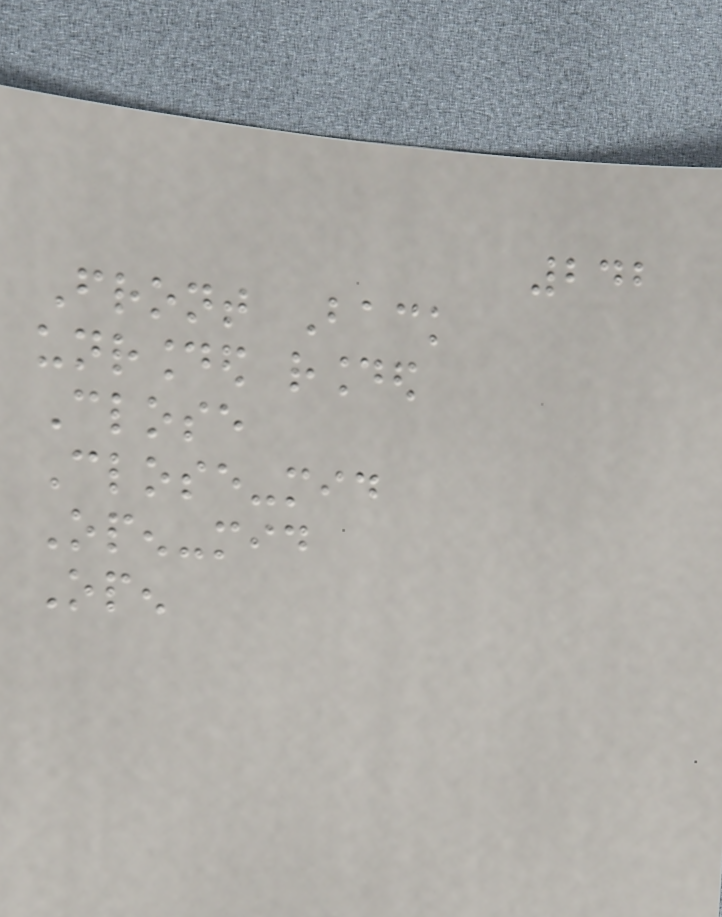242
Front Back
unrounded rounded
Close
Close-mid
Open-mid
Open
